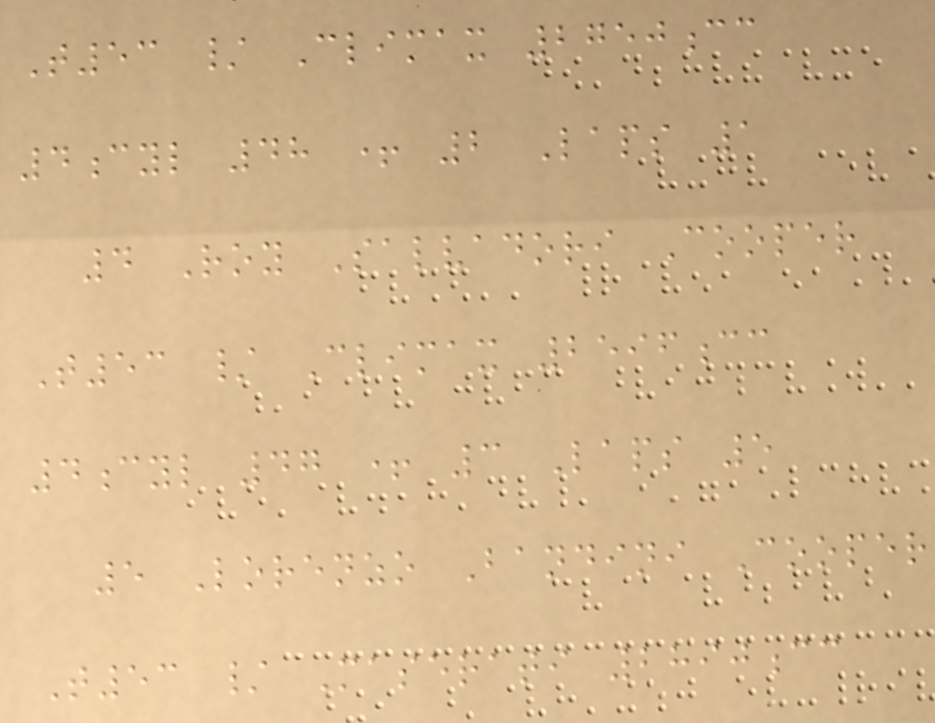T53 / Climax 2750cc
4cyl 48 + 2 Laps 1
4 Roy Salvadori Cooper
T53 / Climax 2596cc
4cyl 47 + 3 Laps 5
5 Lorenzo Bandini Cooper
T53 / Maserati 2890cc
